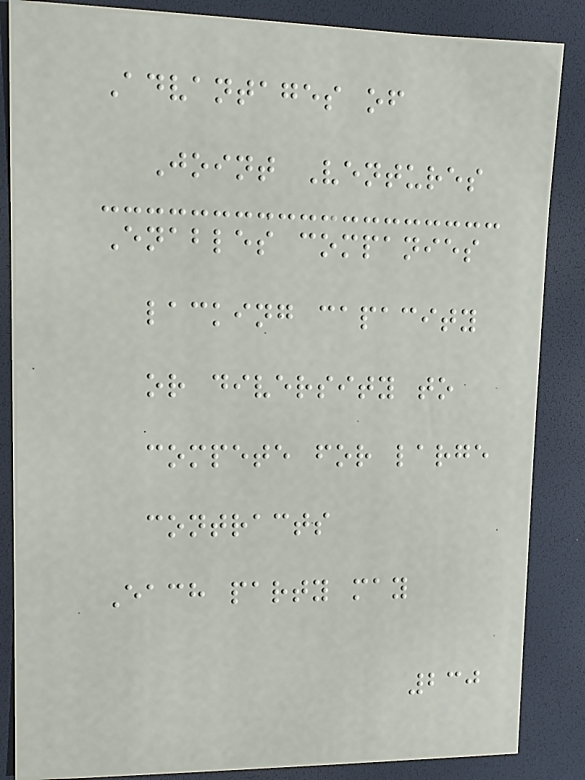Advantages of
Joint Ventures
Enables companies
lacking capacity
or diversity to
compete for large
contracts
Each party may
230
